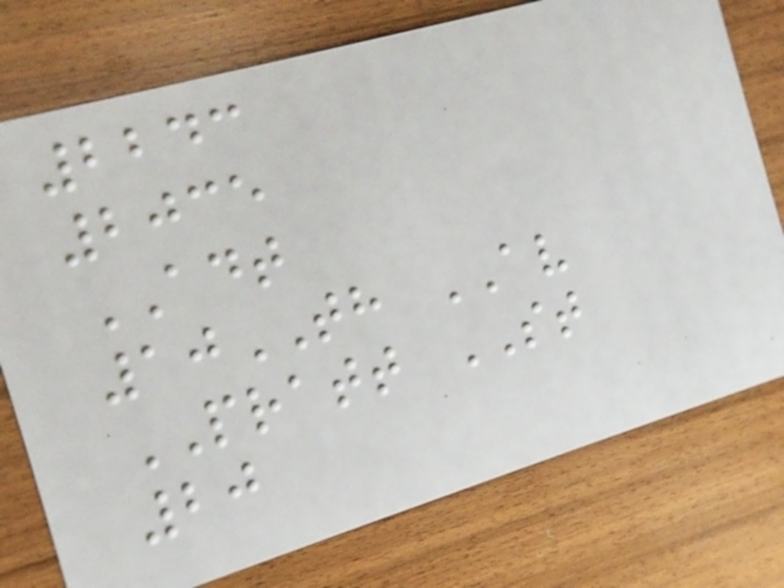2243
2035
ADT
10TH AV
PRATT ST
20
